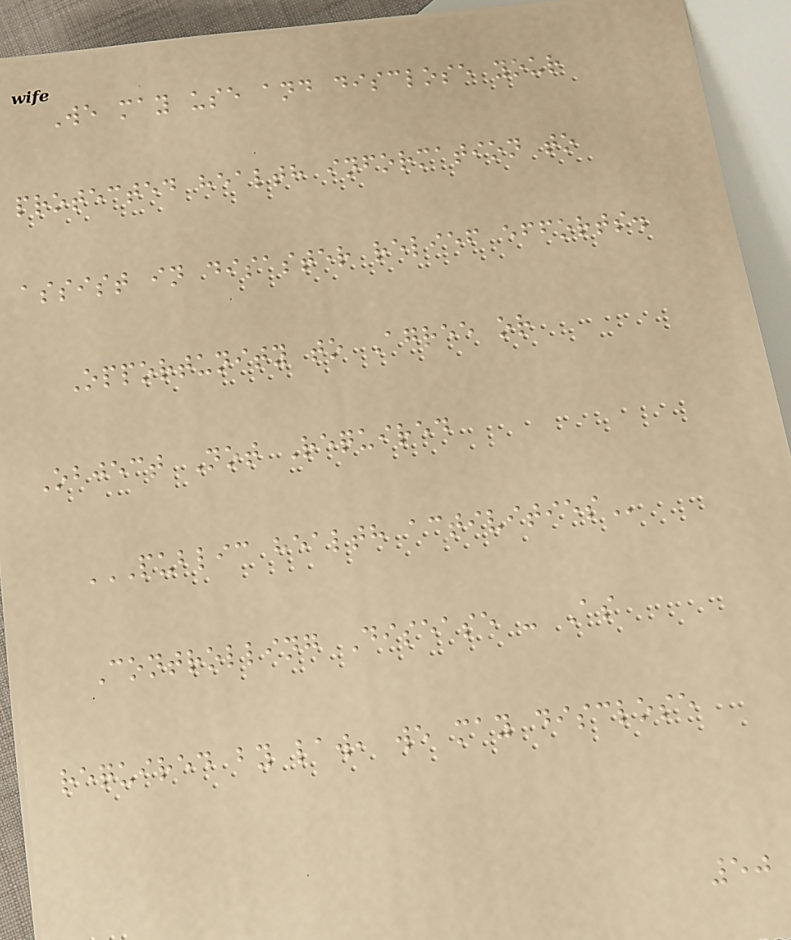We may use and disclose your
protected health information to
assist in disaster relief efforts.
Opportunity to Agree or
Object Not Required
PUBLIC HEALTH ACTIVITIES
Controlling Disease - As
required by law, we may disclose
50
